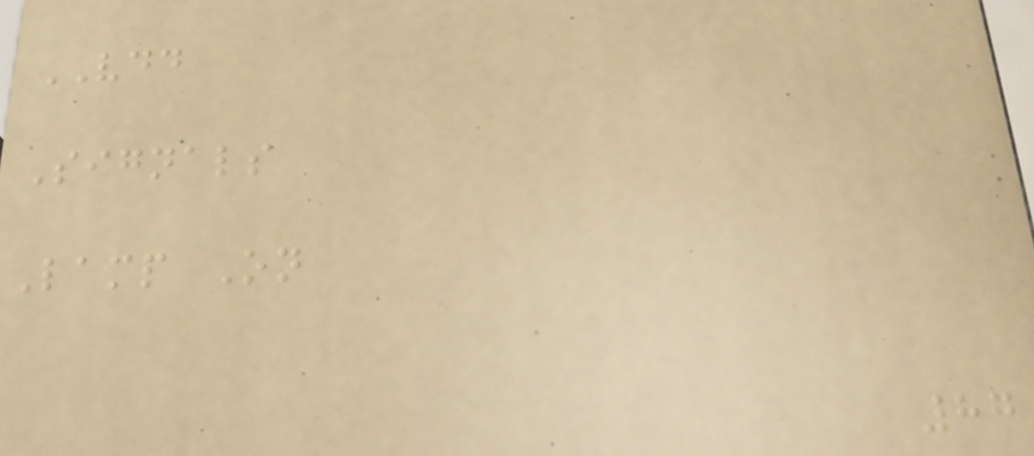VDD
Signals
Lamp On
87
